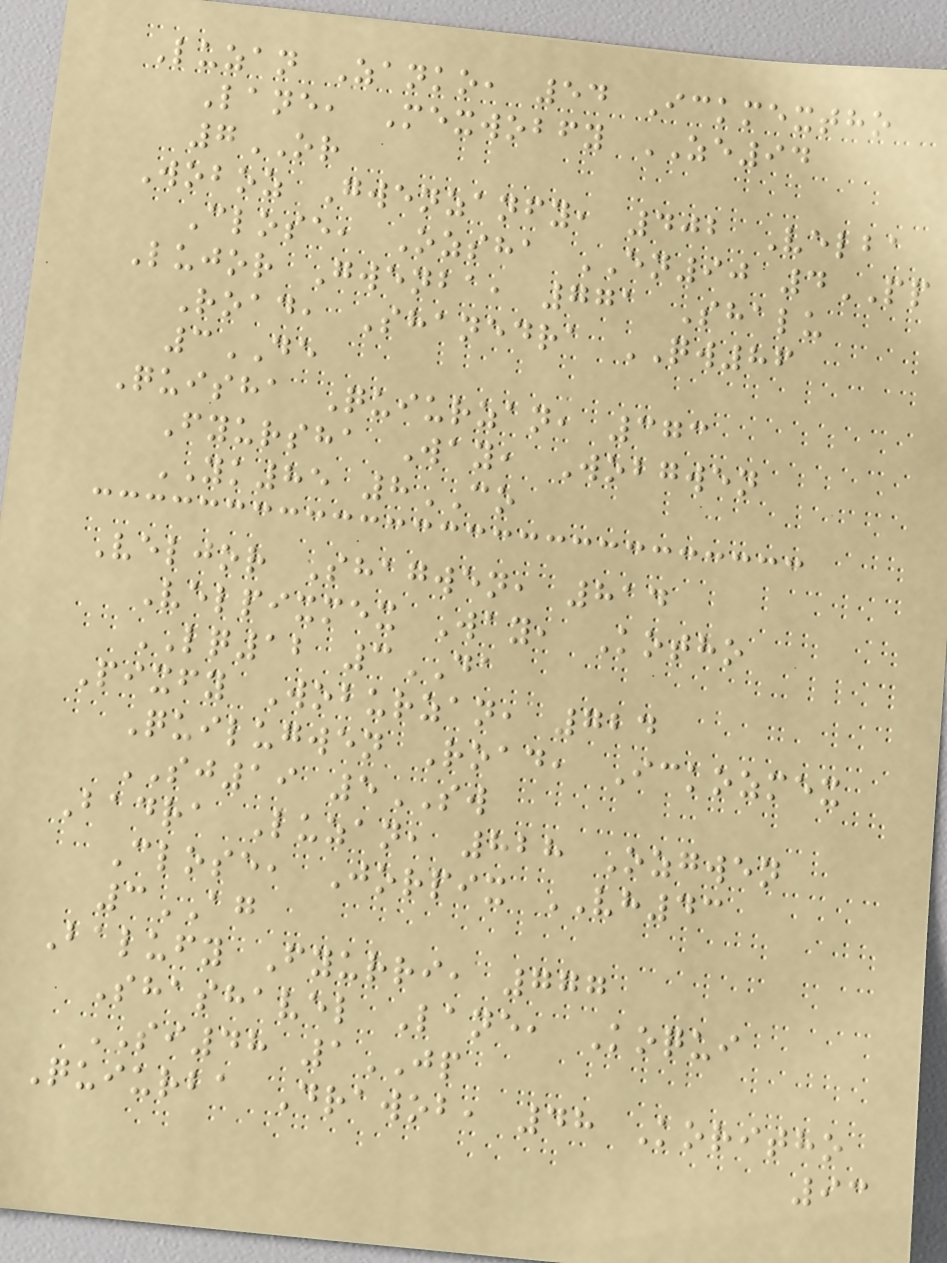Luzan Zanko, 54 Ickmextho
Lane, Mexwobfy ZE94
7OR
Woboz Gwenzanfy, 402 Velba
Close, Ozsha EN90 4PP
Lujor Gwenba, 771 Shalu
Road, Shanedra QW86
3DE
Quisha Quiurzan, 373
Fyursha Way, Wobgwen
YK85 8CO
Veljor Shagwen, 814
Velpixmex Way, Kotho
LQ12 3DA
Pixfy Woburzan, 724
Quilugwen Road, Ickozmex
SJ19 5SW
Badra Luzan, 828 Ozgwen
Close, Jorpix VH43
3AG
Balufy Fyurri, 777
Shashavel Lane, Koqui
SI48 1JP
Quiurba Drawob, 48 Koritho
93
